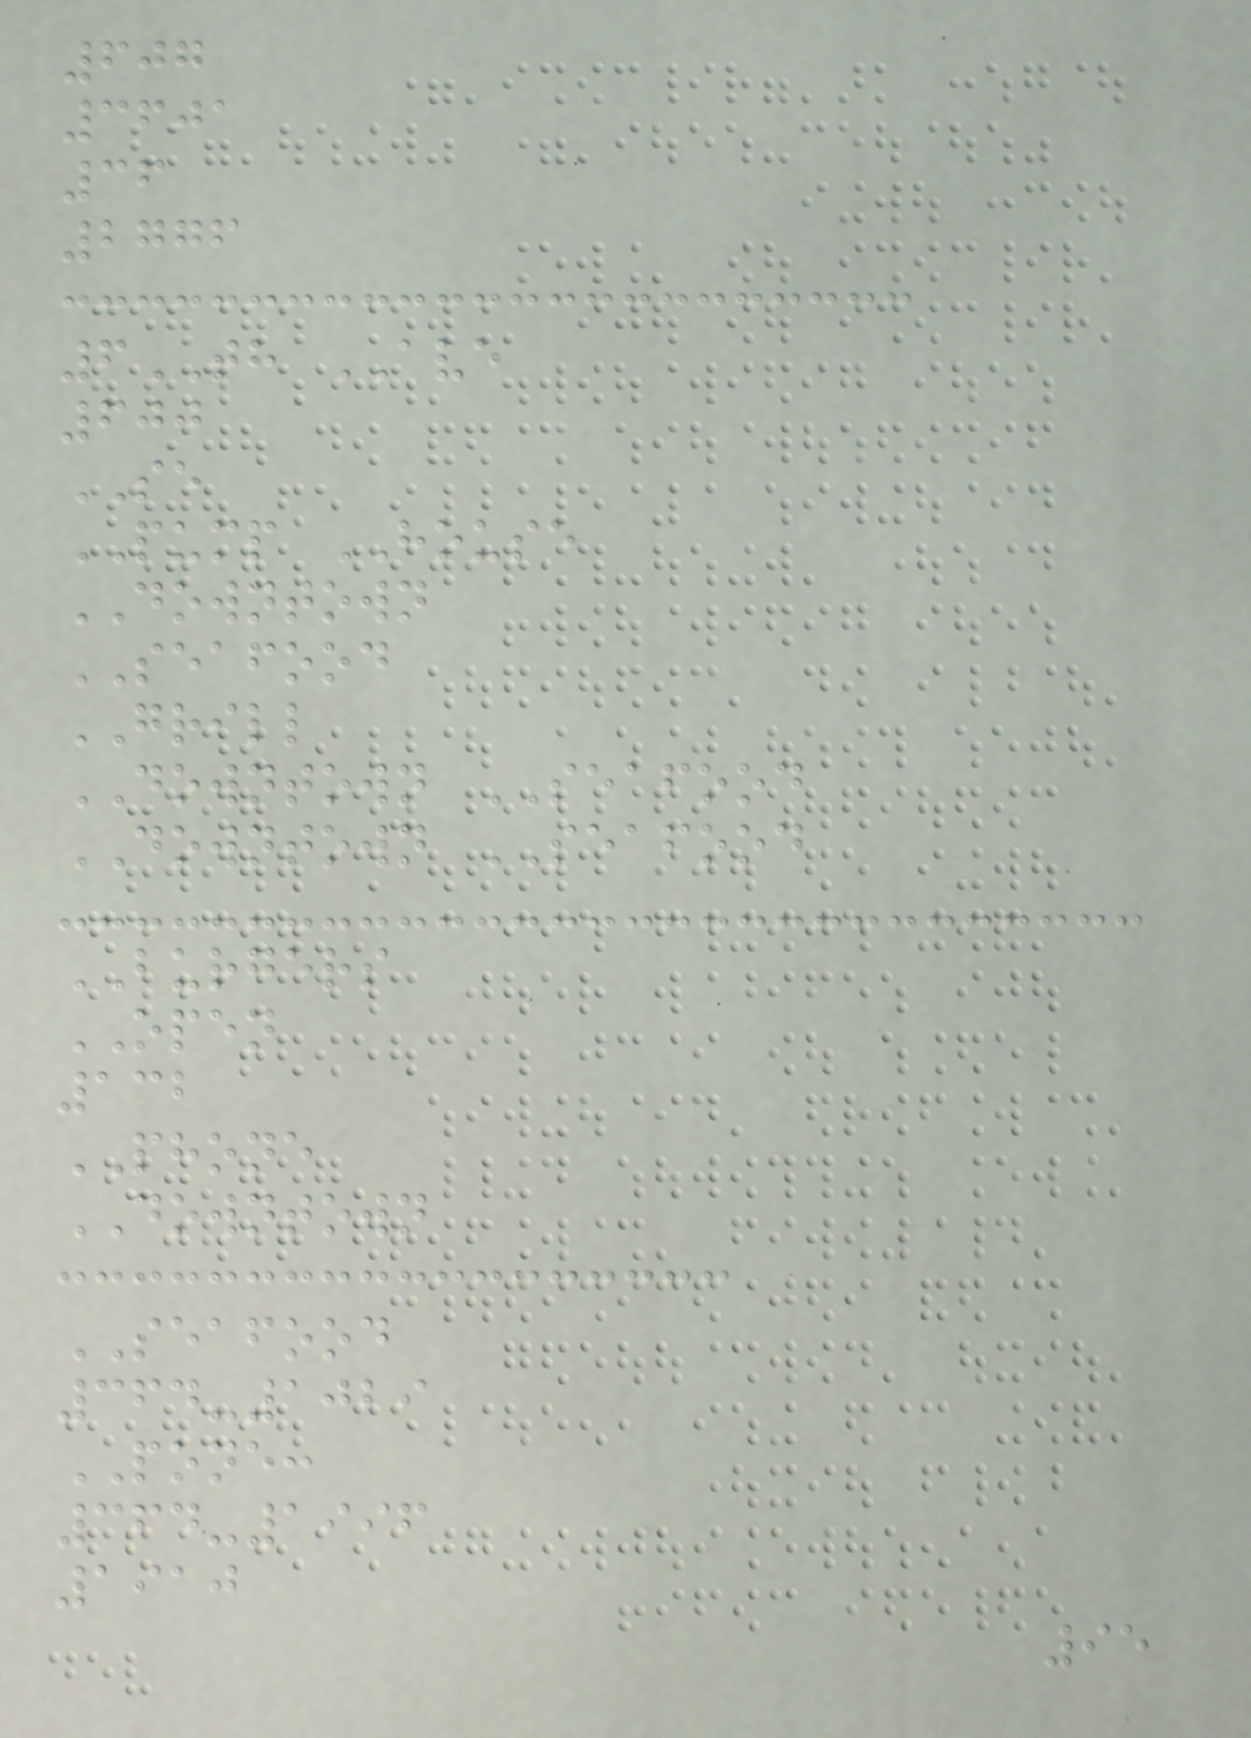607
3601
36
2776
6TH AVE
600
SE
PUMP HOUSE
DOWNTOWN
SEAFOOD
GRILL
DOWNTOWN SEAFOOD
DOWNTOWN SEAFOOD
BURGERS
OPEN
132
PHONE
DOWNTOWN
SEAFOOD
364-1029
PONE:
364-1996
1910
95
